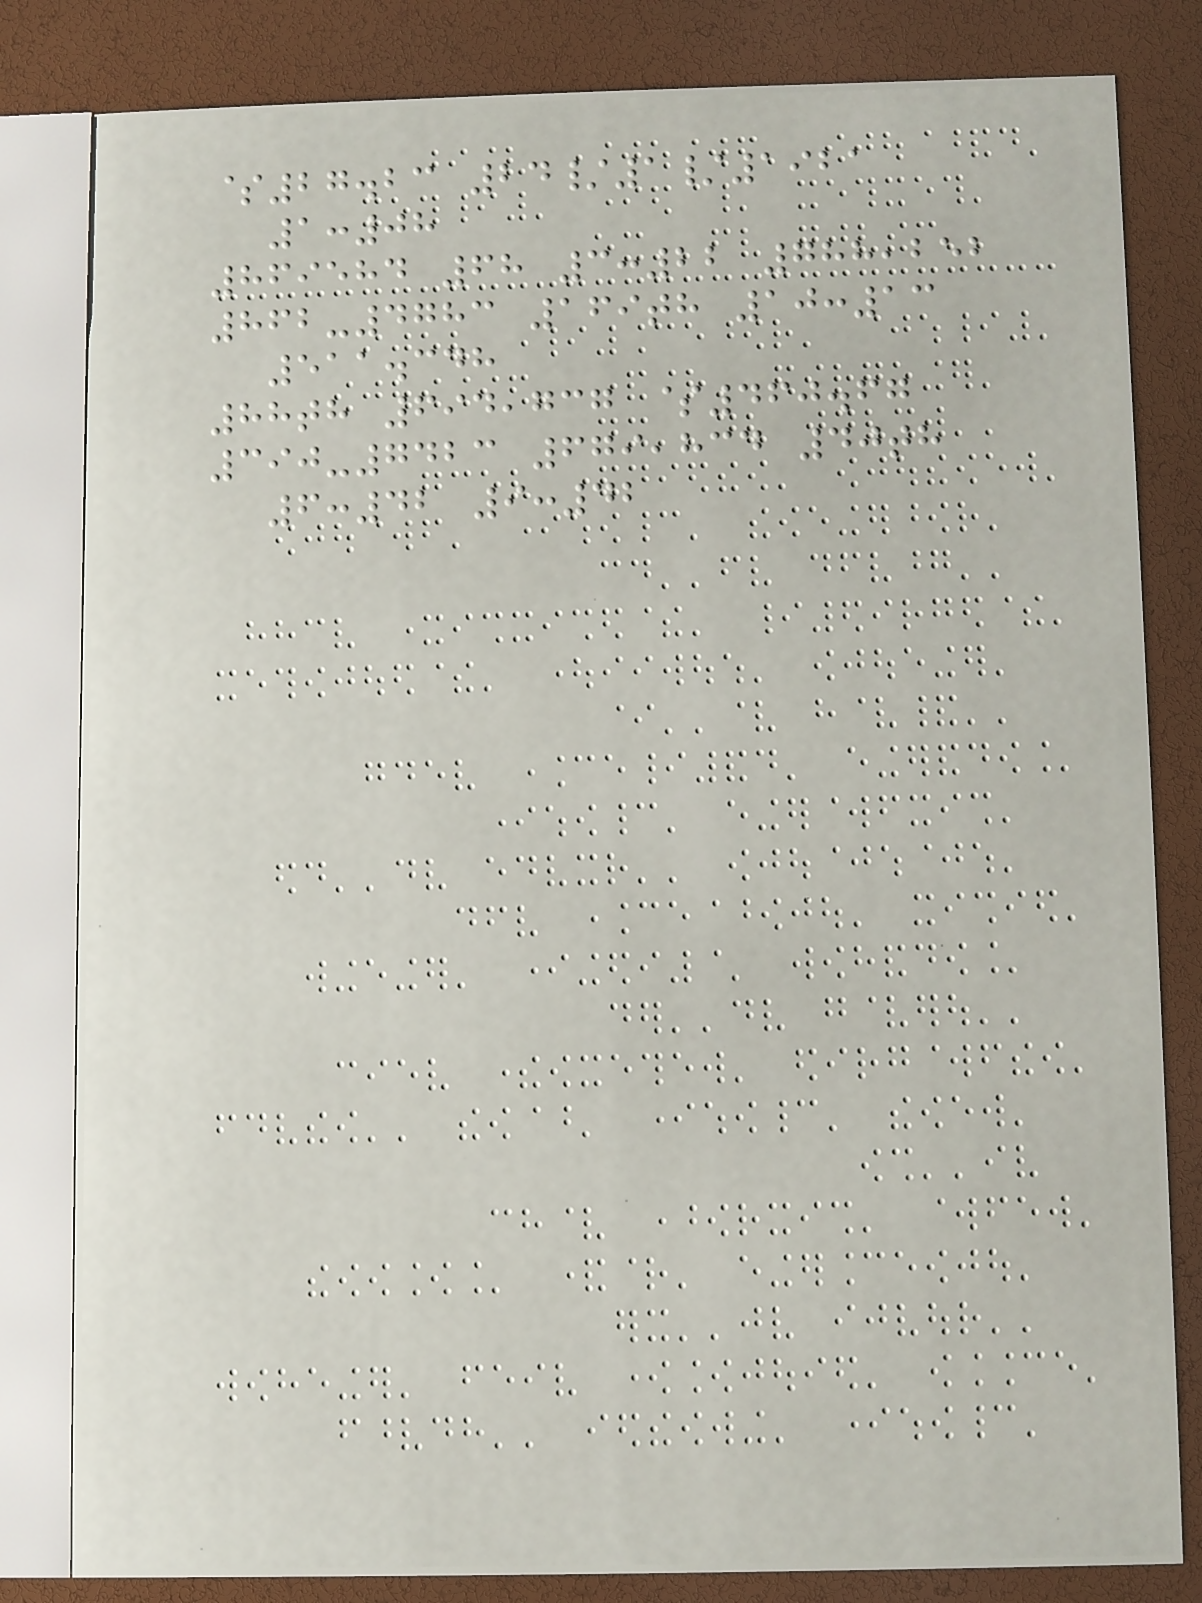$27.23 24/1/1921
1:08
869584 68 3:22 788,252
862-4783 169th 10:13
511.348
88th 694,737 $460.67
390-7423 679,834 40th
6:42 9:42
